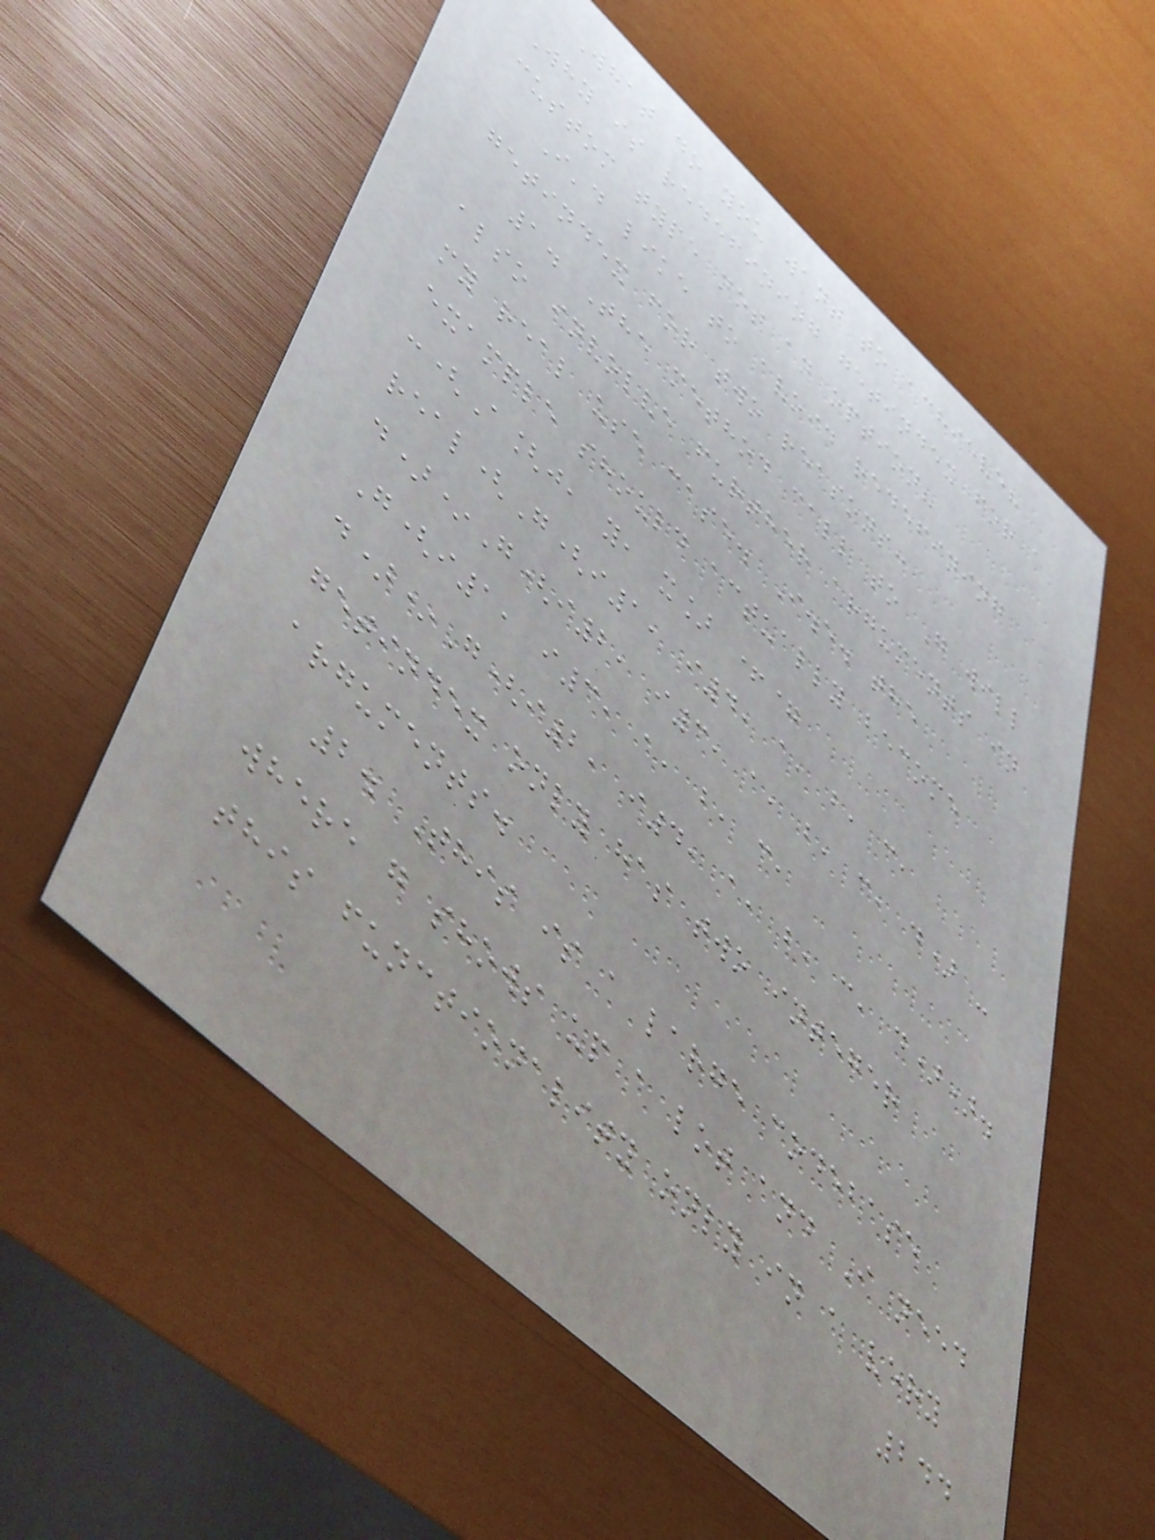What do you want to achieve?
Why is redefining getindex for a
custom type not an option?
I'd like to avoid redefining
getindex for two reasons:
1. The method call to G will
also involve further arguments in
my real use case. I.e. the
example should actually become
:(A[j, y, x] +=
real(G(i1, i4, a, b, c,
d)*G(i2, i3, a, b, c, d) -
G(i1, i3, a, b, c,
d)*G(i2, i4, a, b, c, d)).
getindex only has two integer
arguments.
2. This is a large codebase
where g shows up a lot and I need
this functionality only in a very
244
